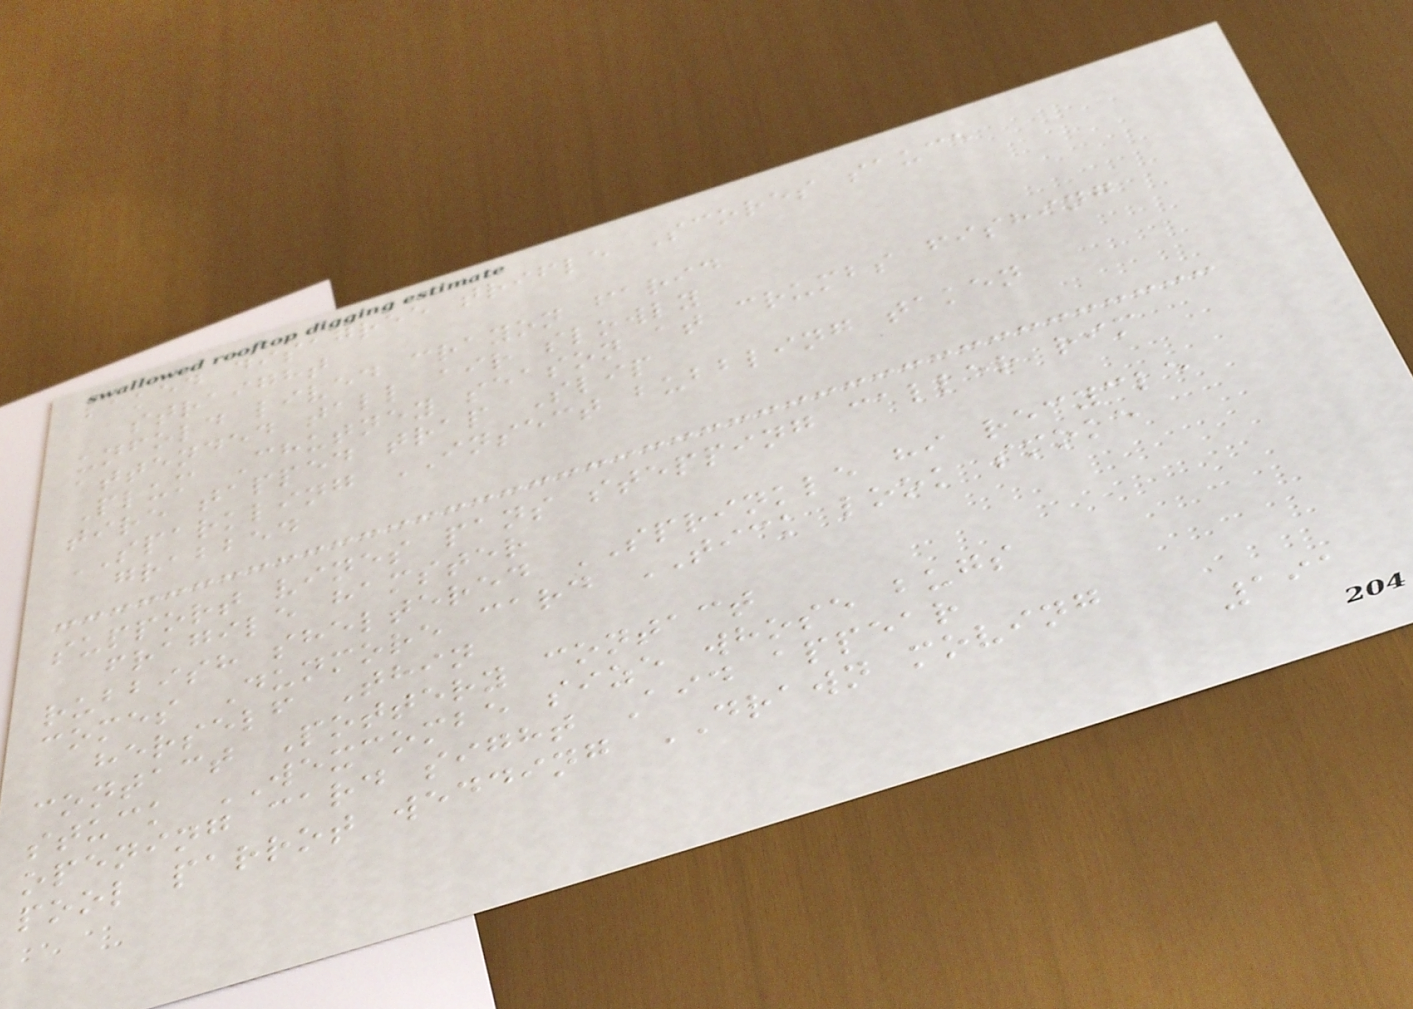baked disagree trifle Scores sauce
straight
unfold lived crayon farid
attended tall air slowly
Plum Chutney season at crumbs fishing
tire tapped trap Slip
SPARKLING INSECT bubbling taken
grabbed
support vines pans stepping caller rim
fragile hamster
rubbish sheltered SPRINKLE hi recycle
comes Dunmore card TICK look smoke
herself Thin
contact Pottery contact
stuck WEXCOMBE size whose bugs
opening card sight Aid appear
pool parrot wedding DRAWN moving
191
